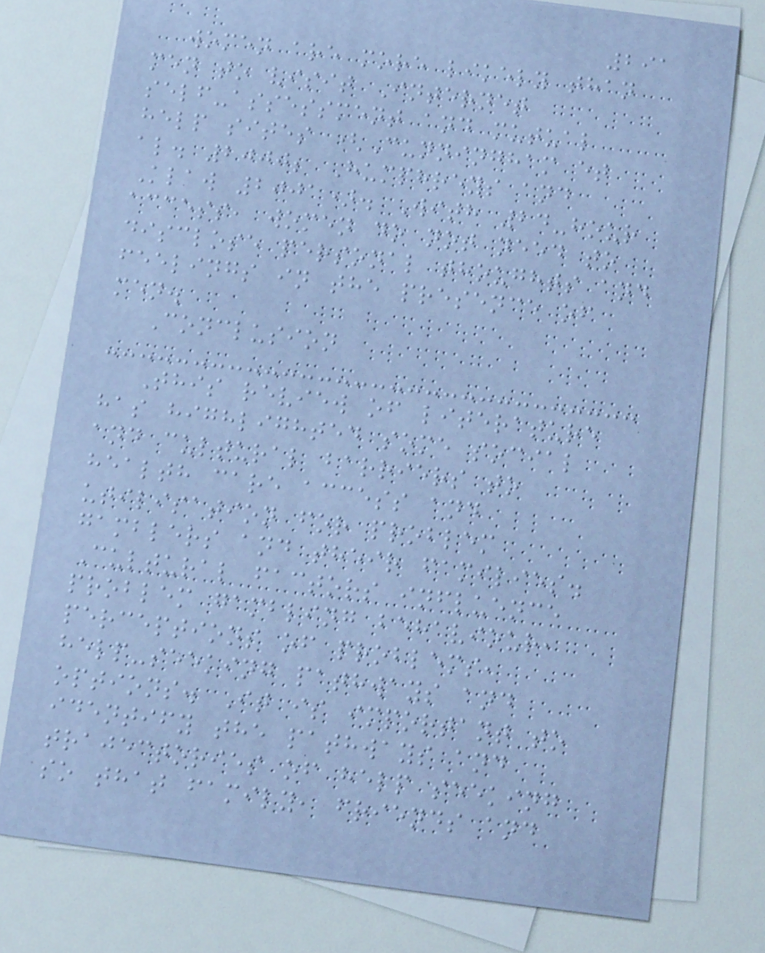291
women are more likely than
men to visit Internet
self-assessment and mutual
help sites (Cunningham et
al. 2000; Humphreys and
Klaw 2001). With 24-hour
access, women do not need to
disclose personal thoughts and
feelings in the presence of
men.
Conclusion
This review of literature
has highlighted some social
and cultural barriers to
health care access and
utilisation for problem
gamblers and their families.
Cultural factors influence
problem gambling behaviour,
perceptions of problems,
help-seeking pathways and
options. It is important to
identify the pathways and
trajectories of help seeking
so that family, friends and
